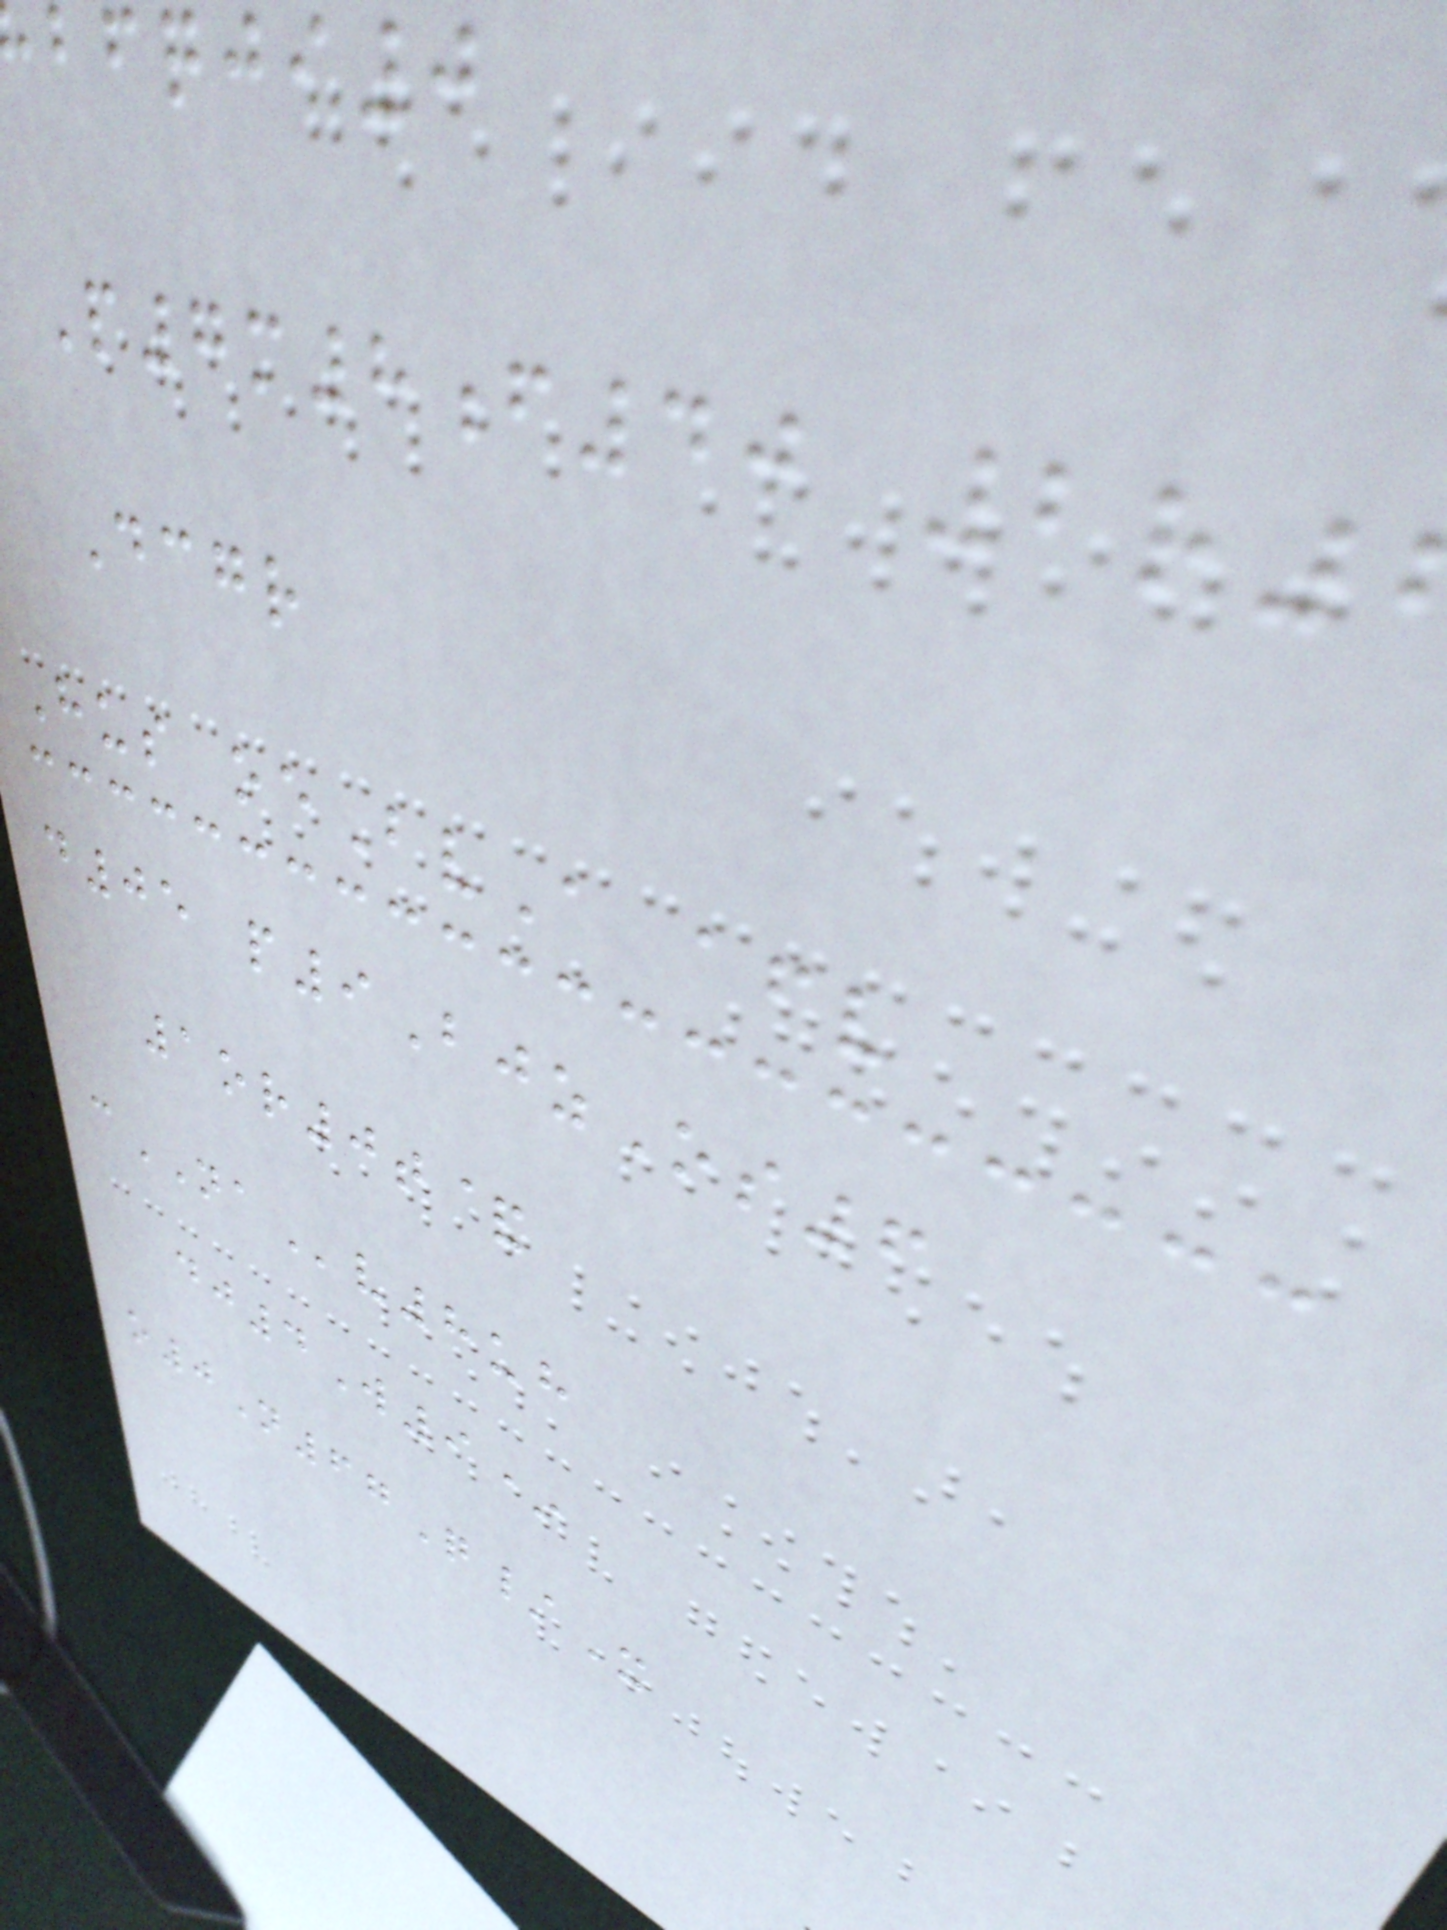qji0
P7m8f40 2r
Dcgr
Hus oeBvA afv
d05 p9BjzOs6
1or0t&
cNAv8uh
dj4W9*
o0N67Q/X
